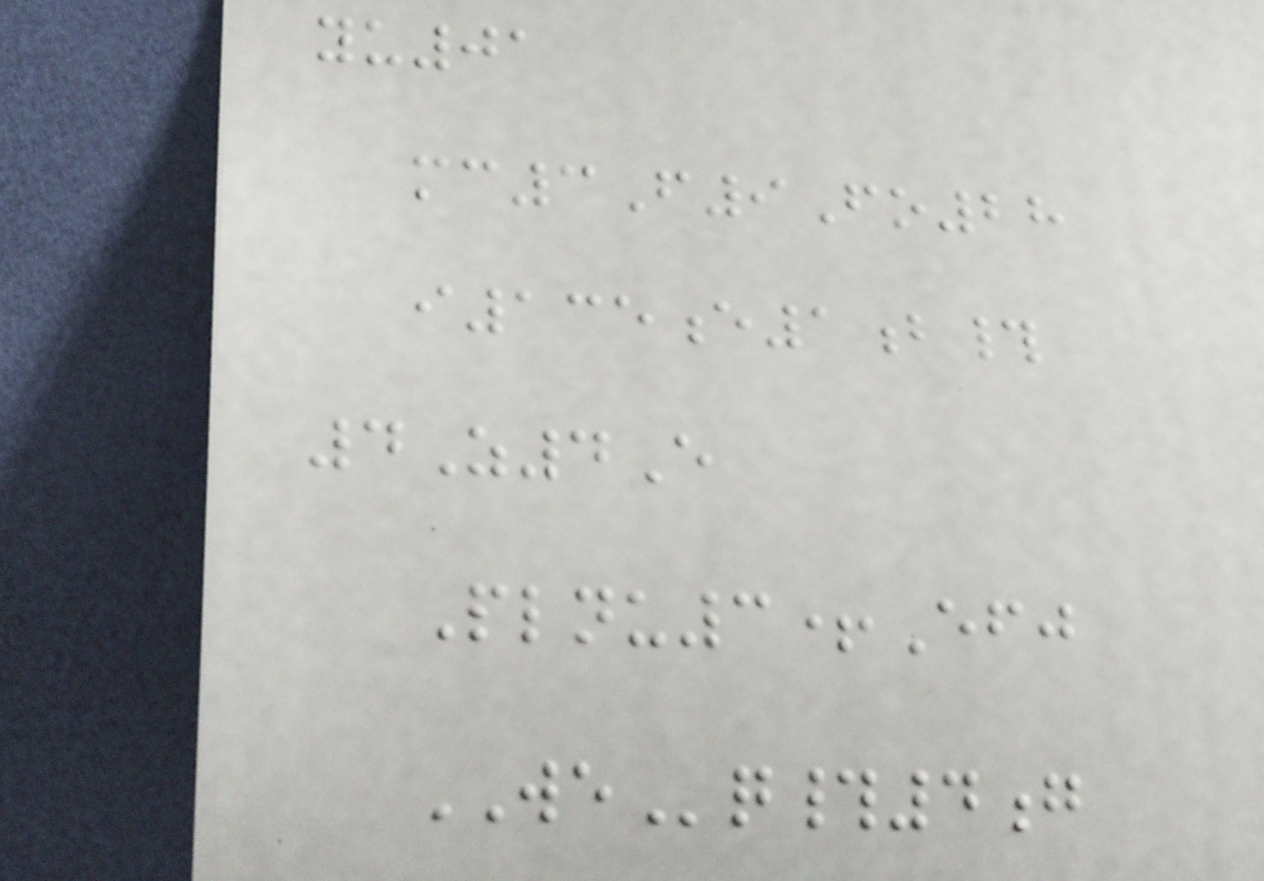yu01
mc3F9Fo28
i135e1b#
4Z4E
Plnu3+Efj
WEq#4g
